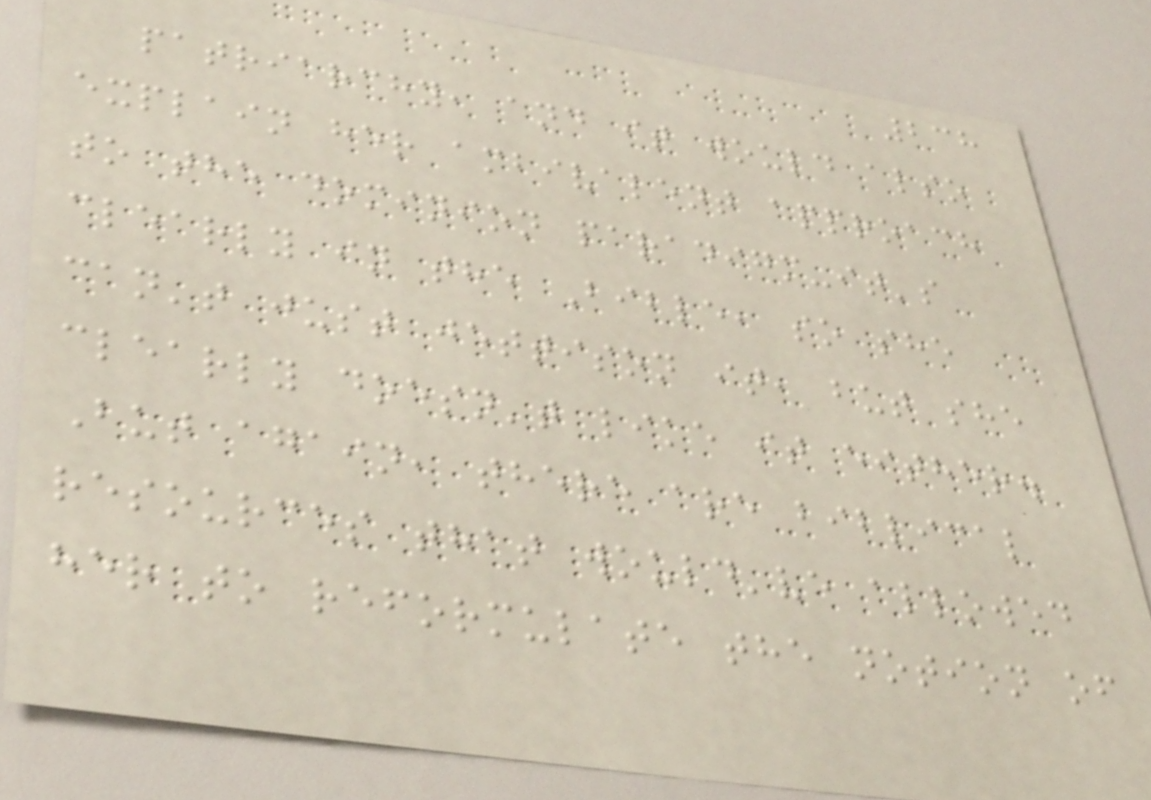238
patriarchy, and it would also
explain her ambivalent approach
to the dominion paradigm-it's
clearly in the Bible, so she
can't just jettison it, but she
clearly doesn't like it either.
But again, there are biblical
resources that would've allowed
her to reformulate the notion of
